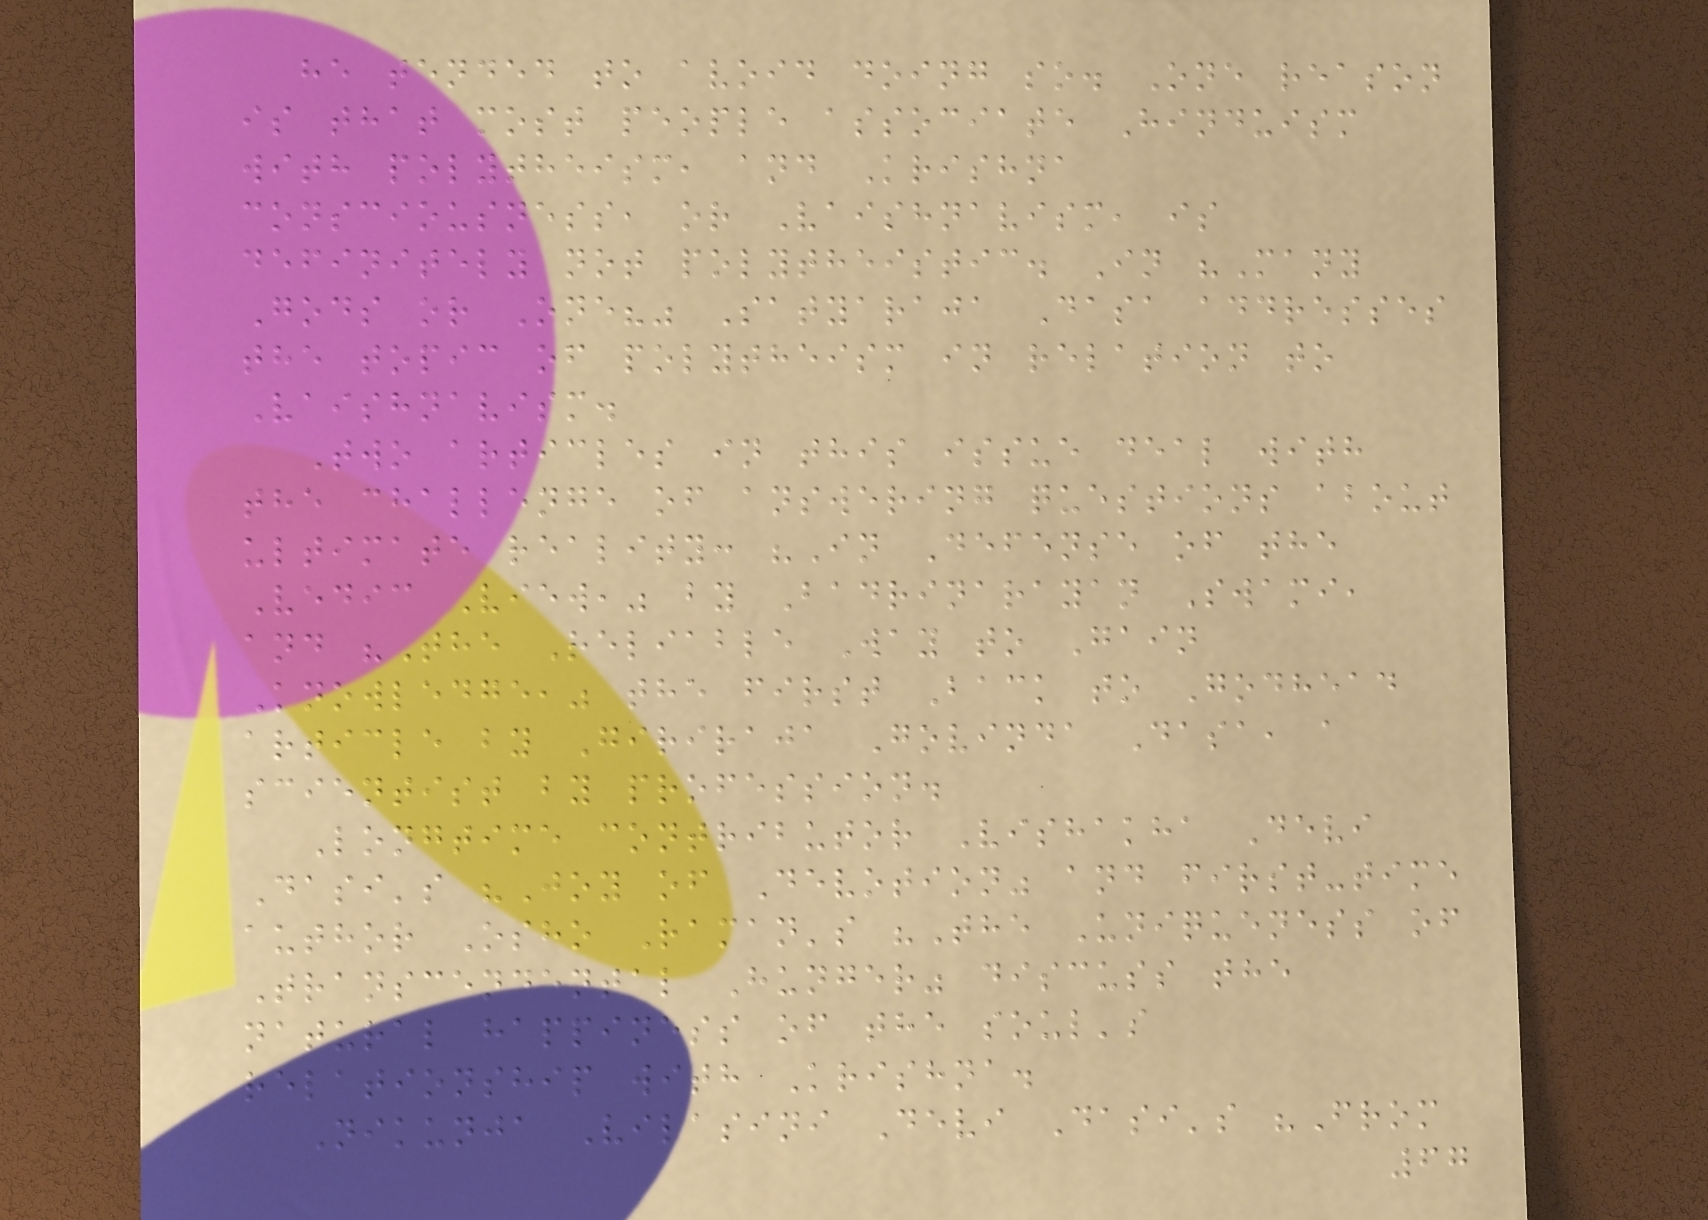he tended to avoid doing so. One reason
is that most people associate Hinduism
with polytheism, and Krishna
consciousness, or Vaishnavism, is
definitely not polytheistic. In "Many
Gods or One?" Satyaraja Dasa addresses
the topic of polytheism in relation to
Vaishnavism.
Two articles in this issue deal with
the challenge of answering questions about
ultimate reality: "In Defense of the
Vedic View," by Badrinarayan Swami,
and "The Reliable Way to Gain
Knowledge," the first Back to Godhead
article by Giriraja Govinda Dasa, a
scientist by profession.
Longtime contributor Vishakha Devi
Dasi's "Joy of Devotion" and first-time
author Osho Raman's "The Uniqueness of
Transcendental Hunger" discuss the
natural happiness of the soul's
relationship with Krishna.
Nikunja Vilasini Devi Dasi's "From
67
